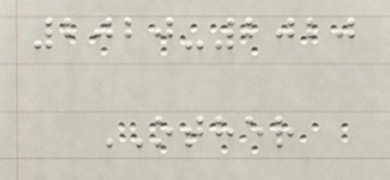2020-2020
OTHER
